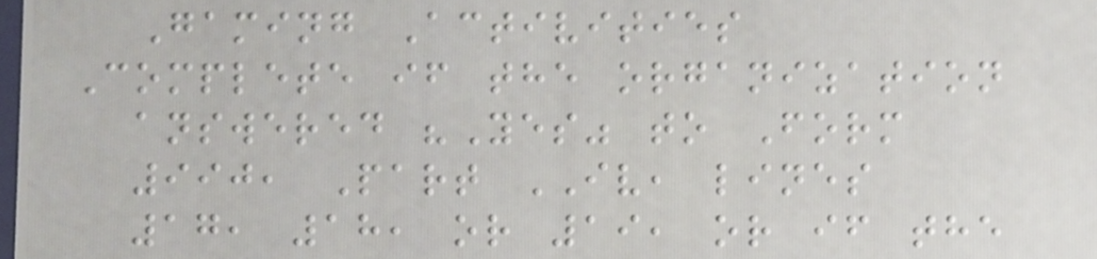Gaming Activities
Complete if the organization
answered "Yes" to Form
990, Part IV, lines
17, 18, or 19, or if the
